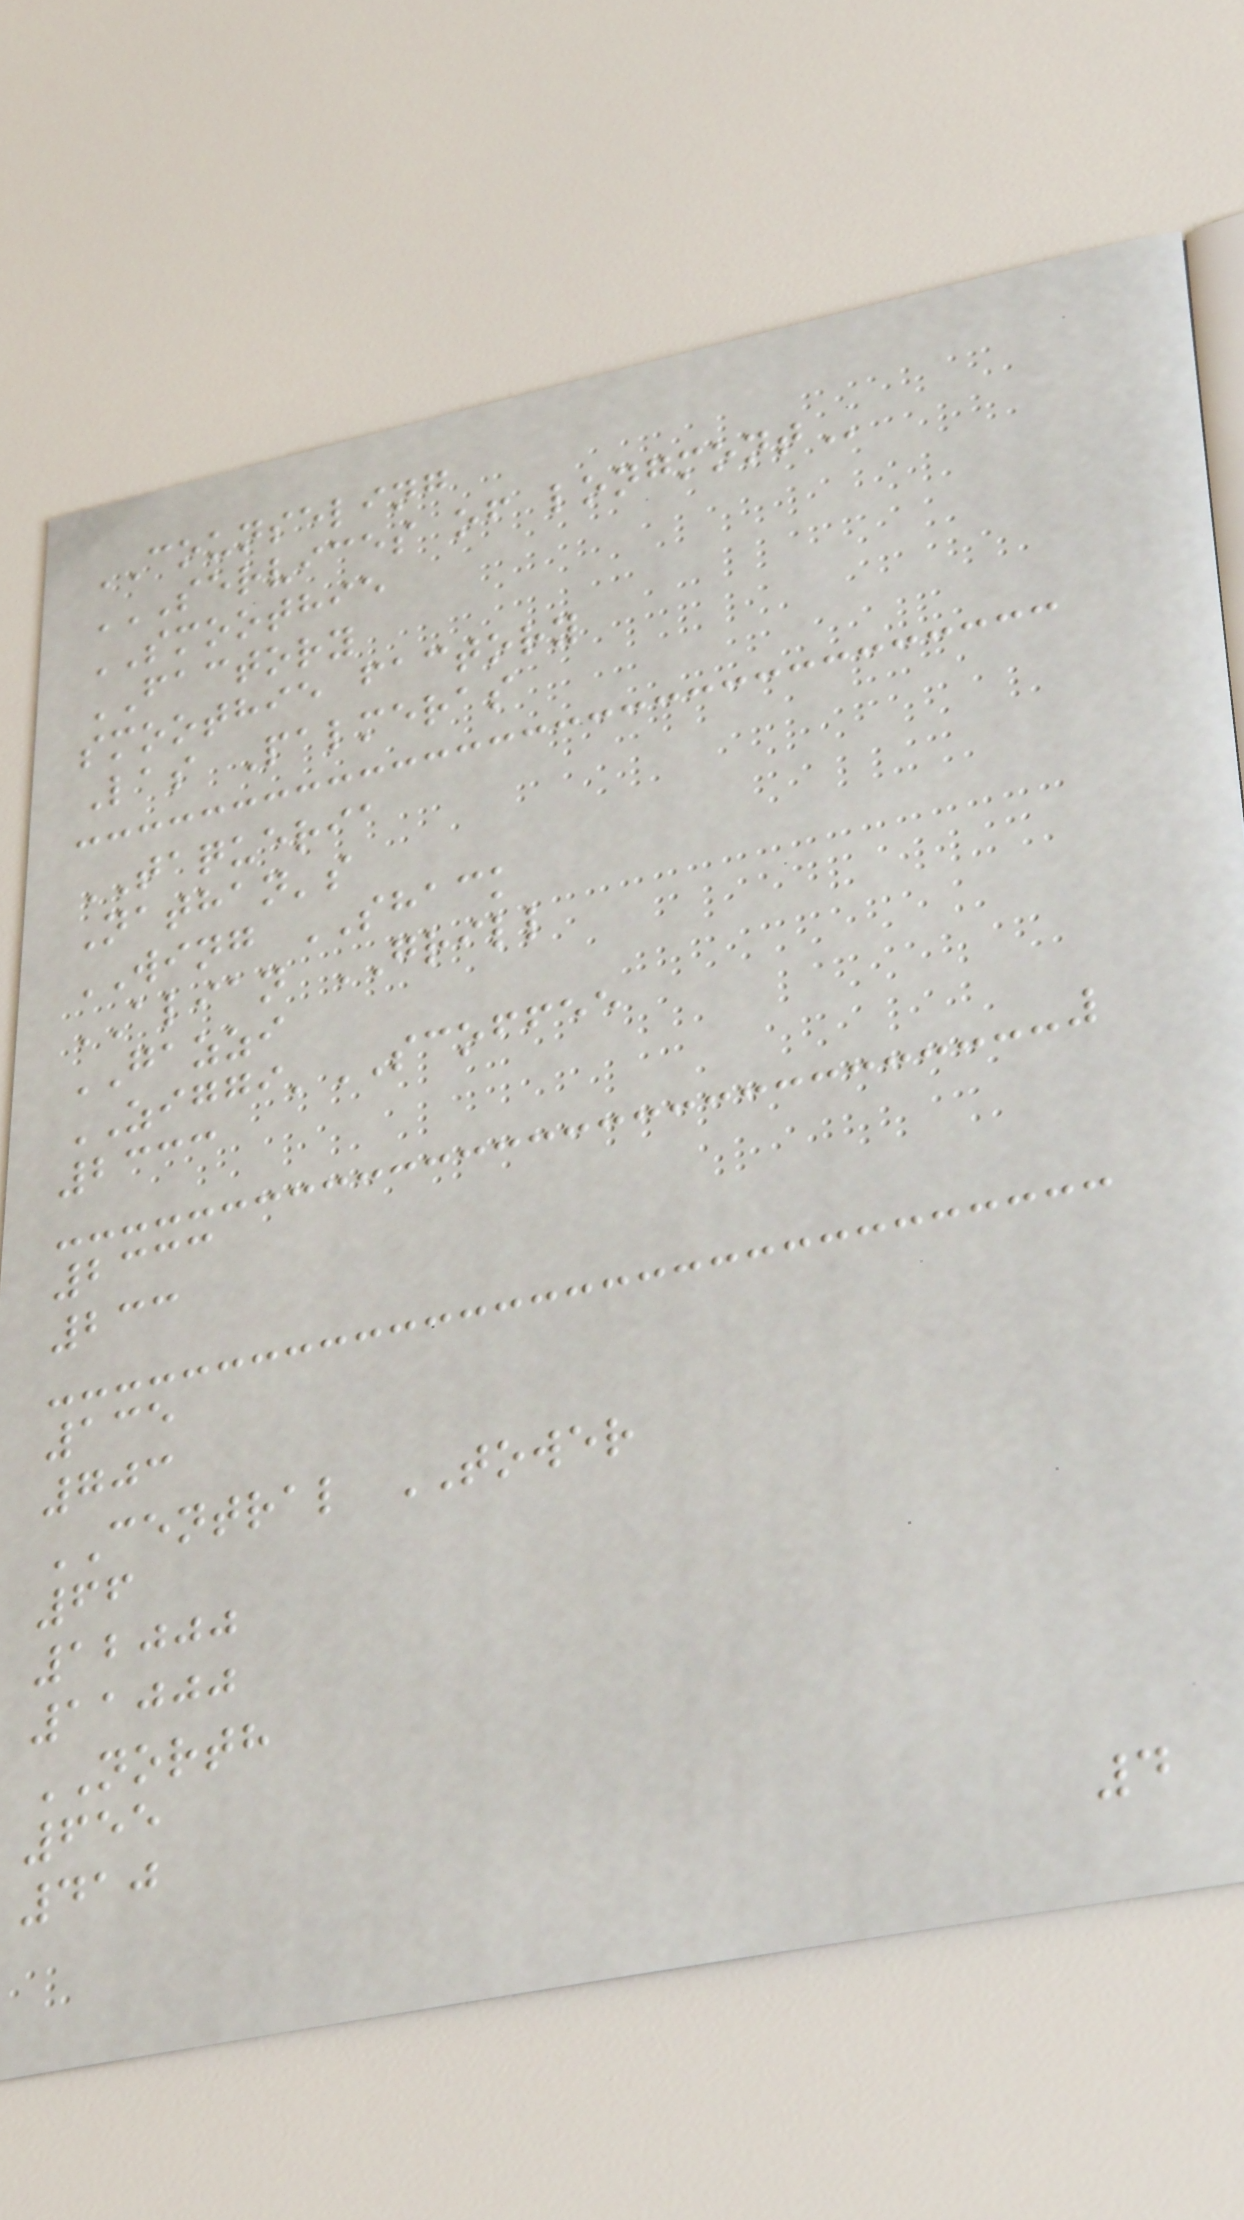COUNSELING
SERVICES OF LONGMONT
SMOOTHIE
FACTORY
smoothie factory
Las Palmeras
TAQUERIA
Nathan's
WING SHACK
ALIAN GRILL
GAZZI
ZIGGI'SCOFFEE
2333
2333
233
135
703
CENTRAL TOWER
66
12000
11000
NORTH
655
410
4
